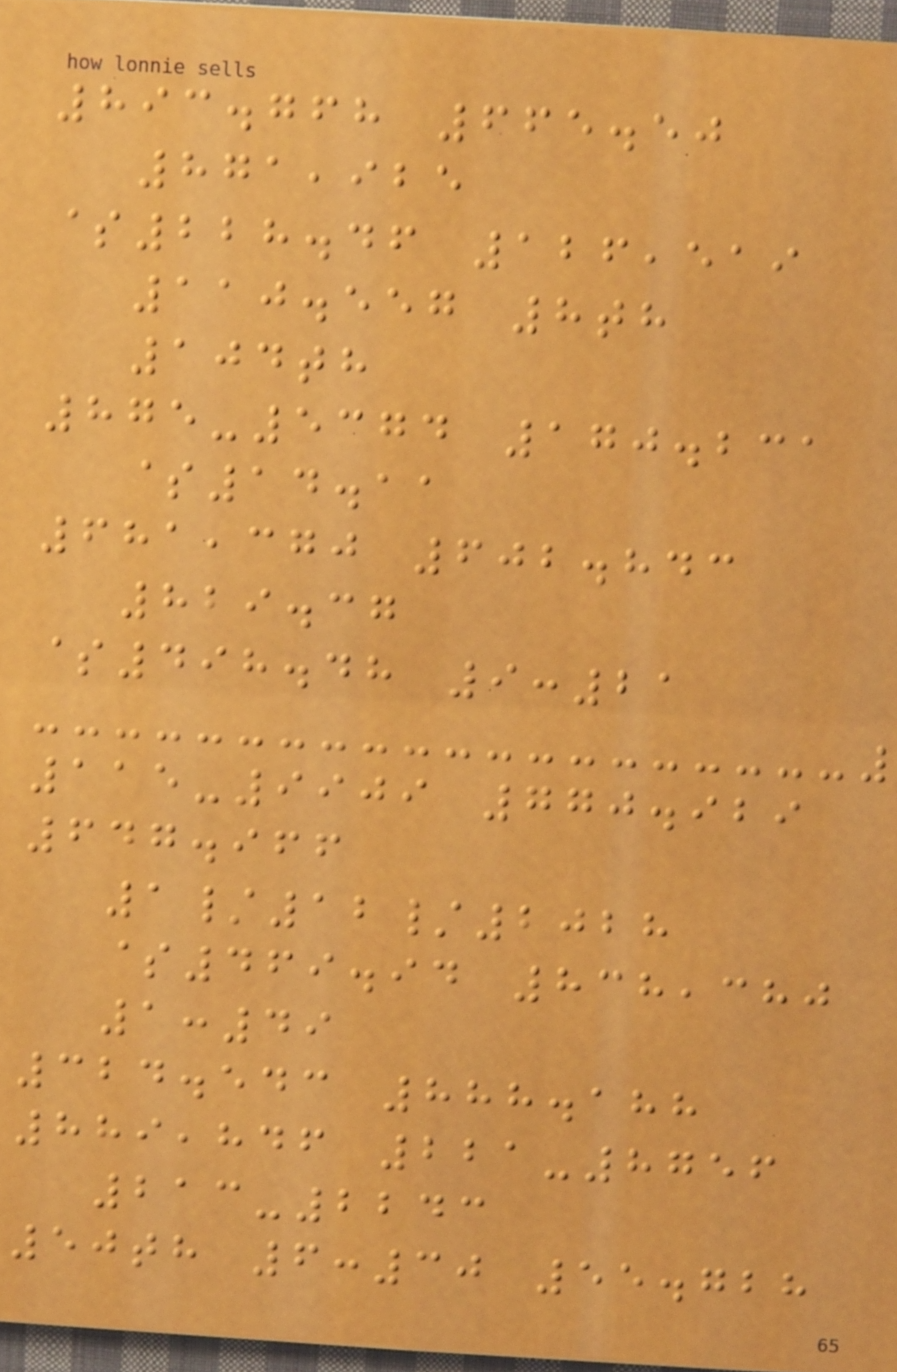893.768 665.50
871,925
$228.46 126,519
110.557 8th
104th
875-5374 170.231
$14.11
681,370 602.843
829.37
$498.48 9:21
115-9909 770.929
647.966
1/12/2028
$469.94 838,380
1:49
324.543 888.188
889,846 221-8756
213-2243
50th 6:30 55.728
